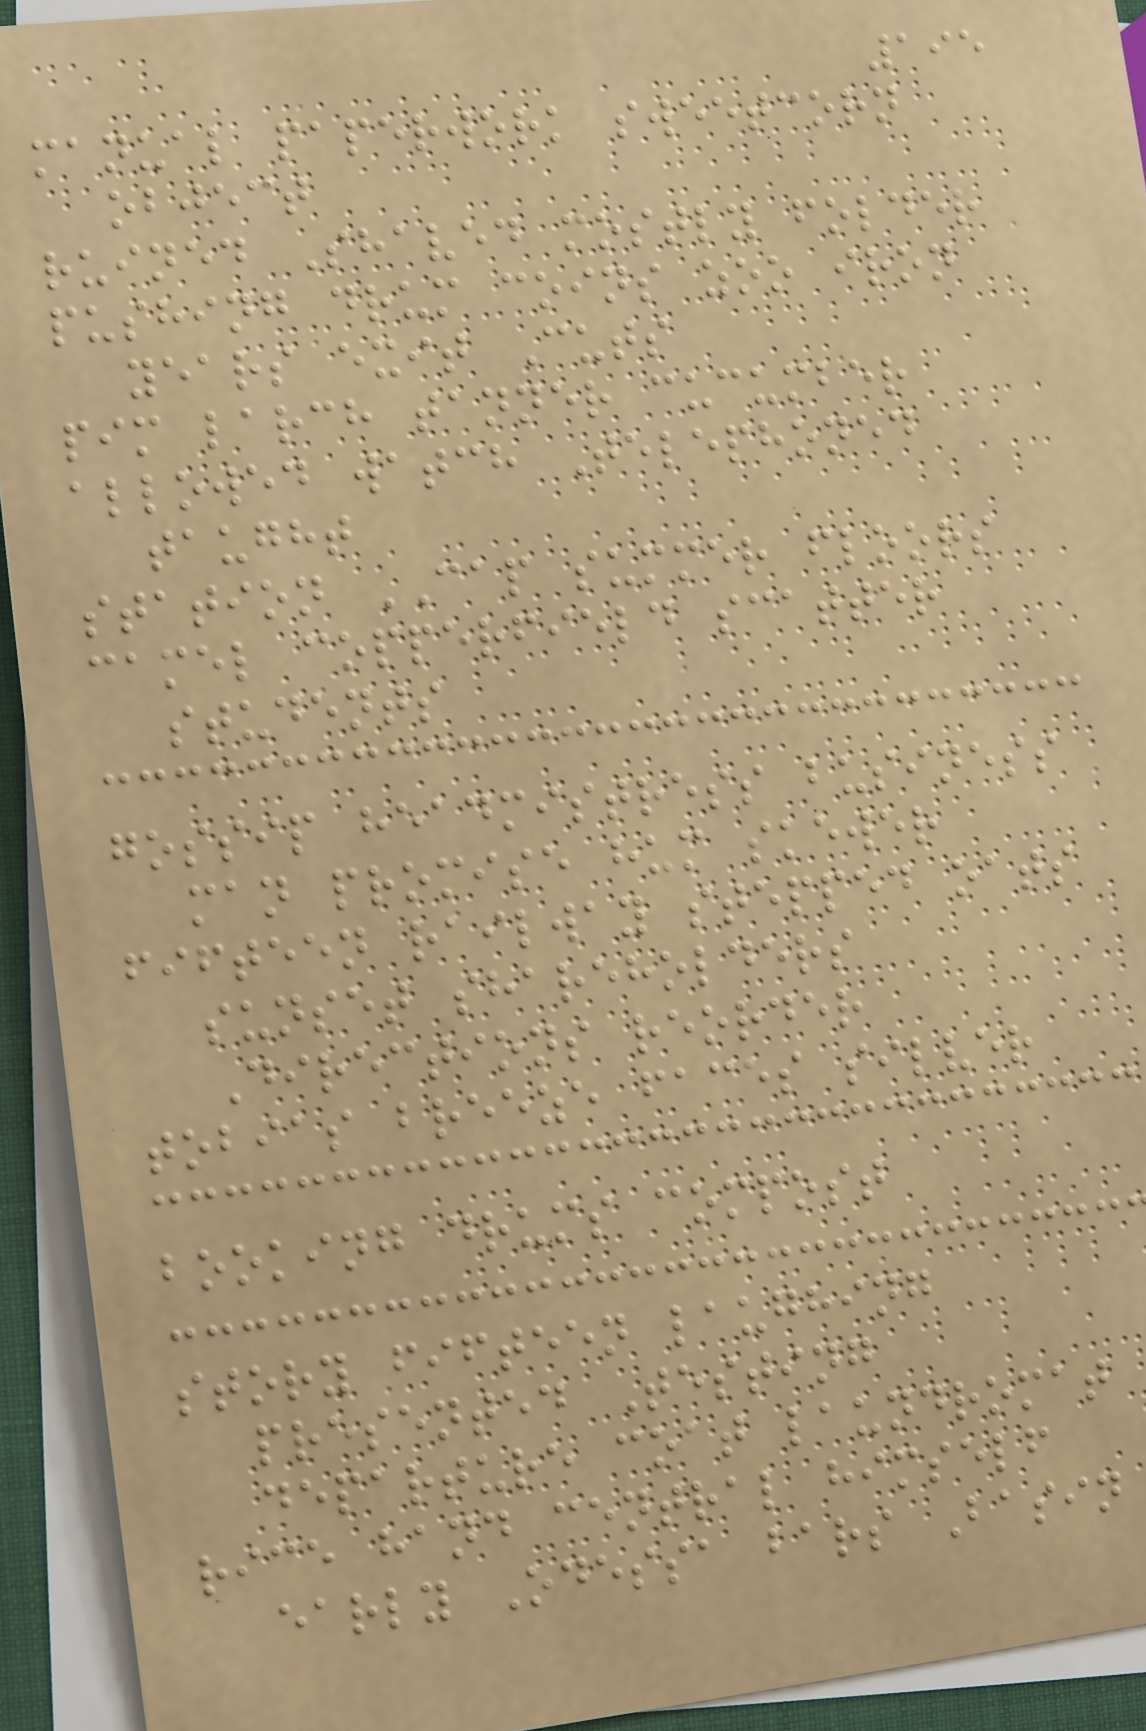195
manual paperwork sweetcorn
object
ruined Shaved mostly folder
pushing drum coins zoo iron
years exit Cuts
pim larch tanner cucumber
allowed watch Telephoned
taught
station CAP summer floors
camel copperfield scatter
students
gossip headmistress business
man promise hum skewer
fifteen railway stepped oats
sunset shareholders
Directions reorder
tobias breeze faces silver
booking drums compost
story fifteen laughing
presented Testing
departure coat laundromat
rice hand central himself
early Odessa bars Basin
